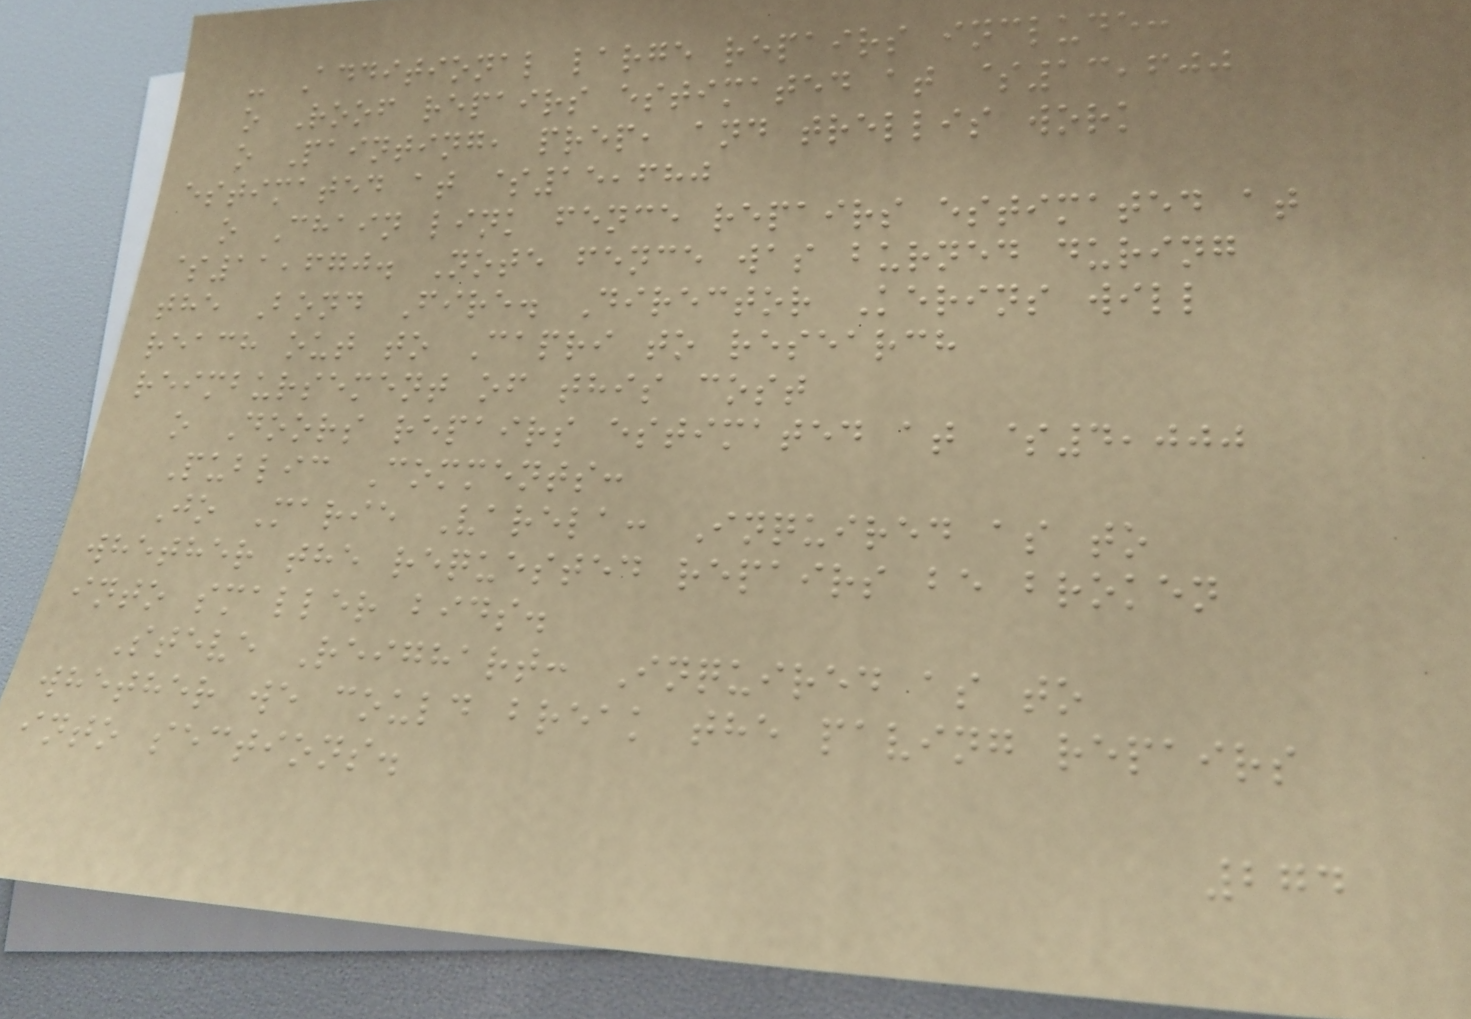- Additional large repairs include:
o Roof repairs estimated at $13,600
o Painting, prep, and trellis work
estimated at $15,680
o Chain link fence repairs estimated at
$11,670. Note fence was burned during
the Bond Fire. Director Kerins will
reach out to Capri to research
reimbursement of this cost
o Doors repairs estimated at $4,000
Public Comments:
Jo Marie Varela: Inquired as to
whether the requested repairs be broken
into smaller bids.
Steve Reighart: Inquired as to
whether we could break the paving repairs
into sections.
274
